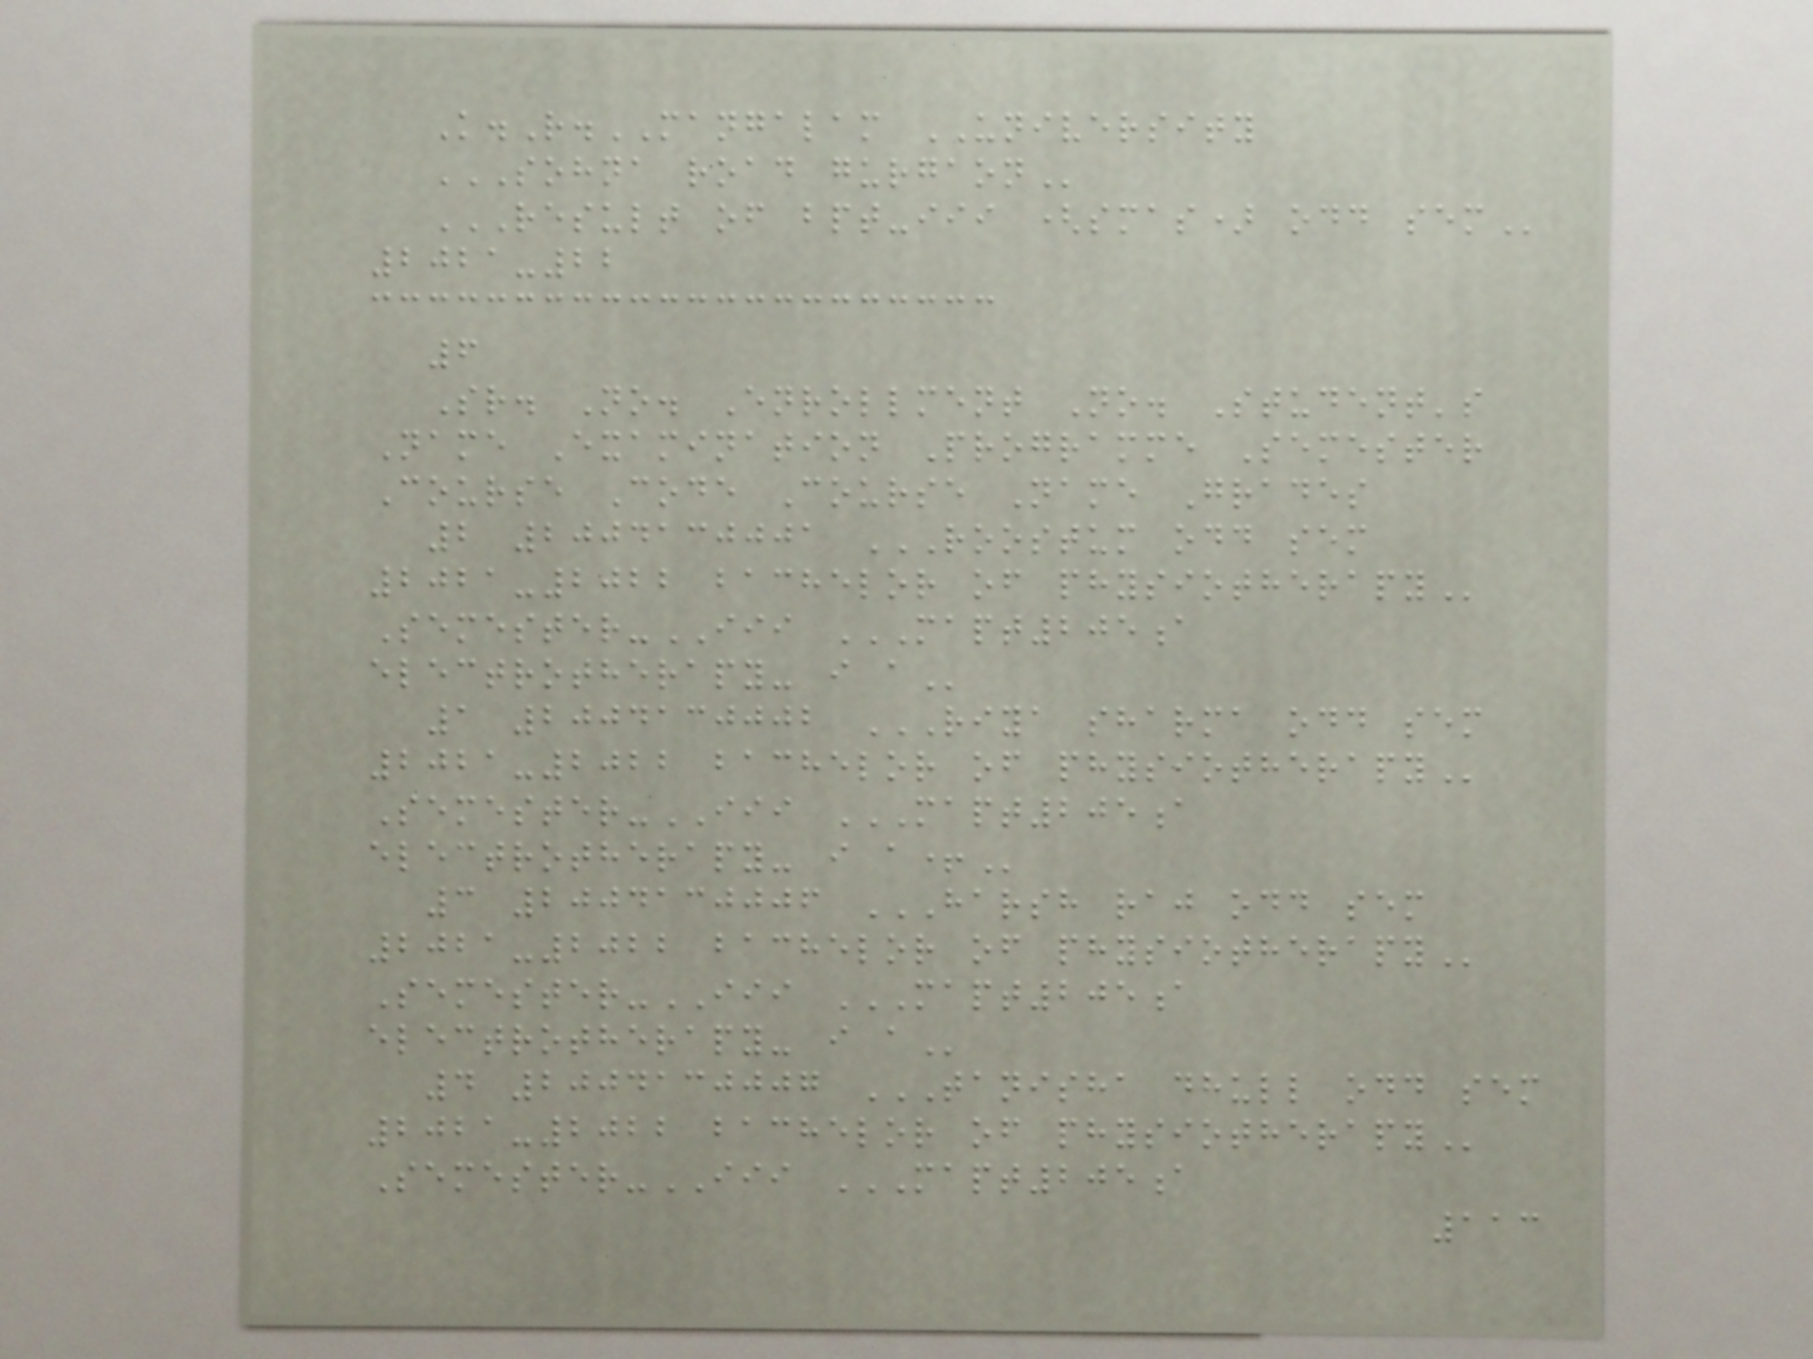K.R.MANGALAM UNIVERSITY
SOHNA ROAD GURGAON
RESULT OF BPT-III (SMAS) ODD SEM
2021-22
6
Sr. No. Enrollment No. Student's
Name Examination Programme Semester
Course Code Course Name Grades
2 2004130001 ROOSTUM ODD SEM
2021-2022 BACHELOR OF PHYSIOTHERAPY
Semester-III MAPT205A
ELECTROTHERAPY- I A
1 2004130002 RIYA SHARMA ODD SEM
2021-2022 BACHELOR OF PHYSIOTHERAPY
Semester-III MAPT205A
ELECTROTHERAPY- I A+
3 2004130006 HARSH RAJ ODD SEM
2021-2022 BACHELOR OF PHYSIOTHERAPY
Semester-III MAPT205A
ELECTROTHERAPY- I A
4 2004130007 TANISHA DHULL ODD SEM
2021-2022 BACHELOR OF PHYSIOTHERAPY
Semester-III MAPT205A
113
